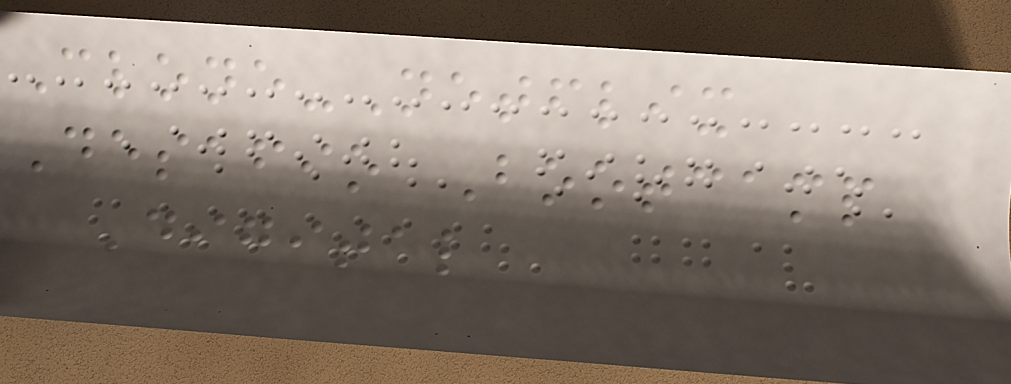Clone-Netflix
Desafio Bootcamp
Digital
